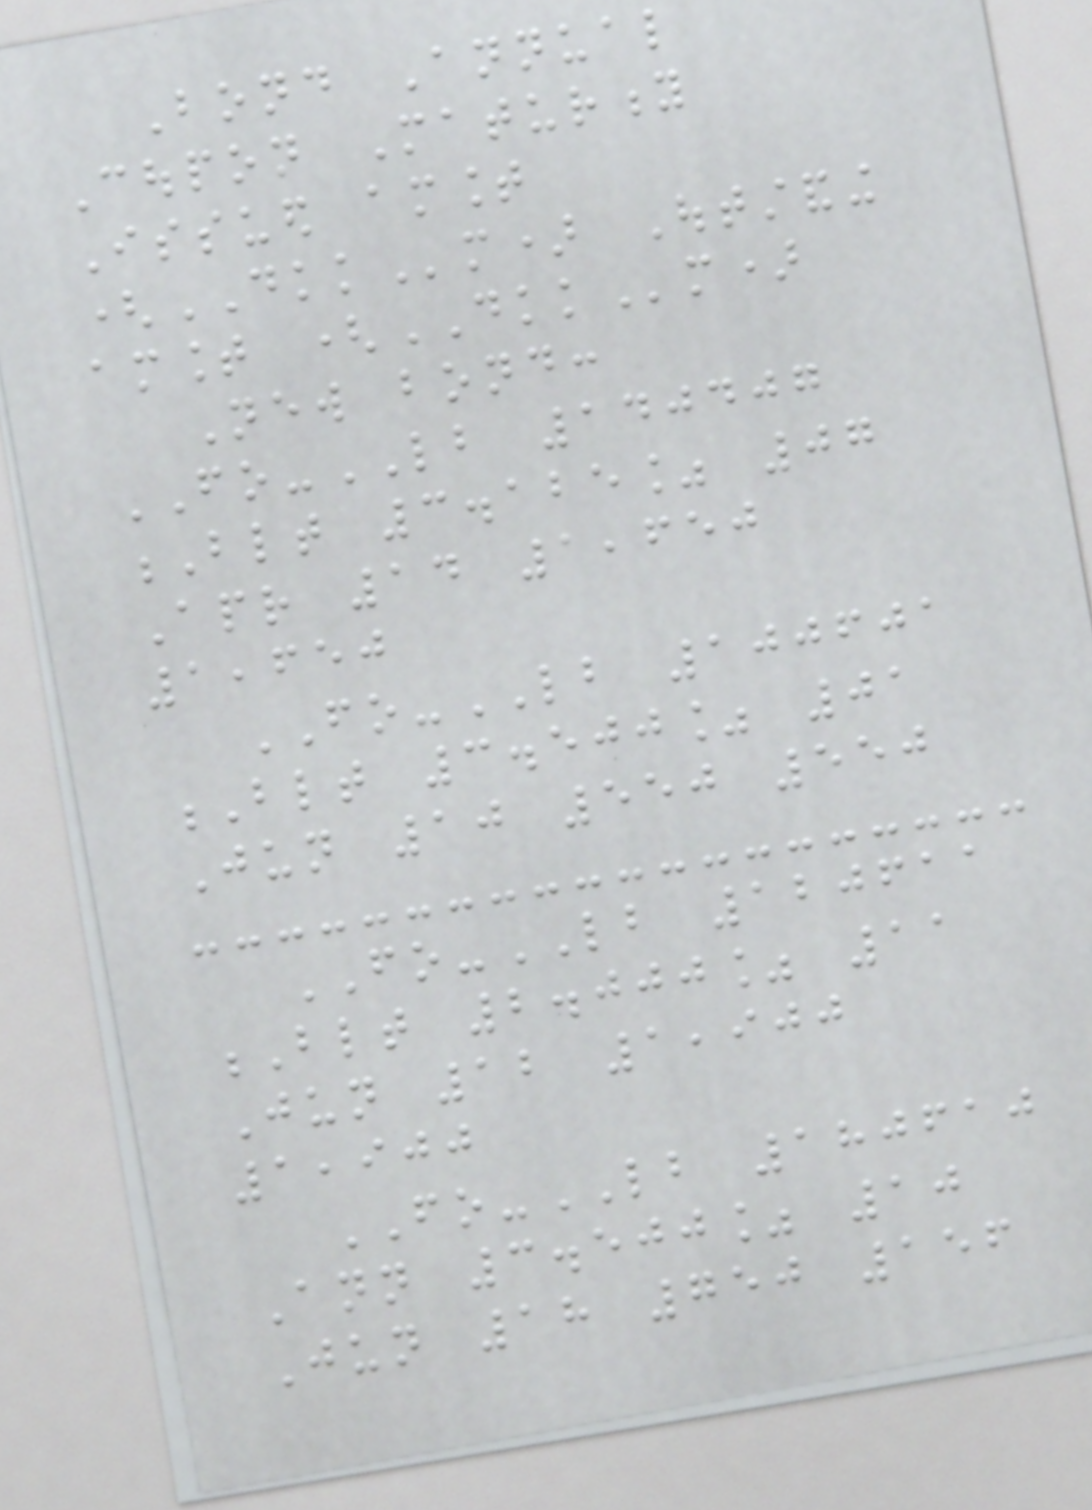Bond Annual
Coupon Maturity
Issued amount
(DKKm) Outstanding
amount (DKKm)
New bond:
FO-LB 140407
Blt 3.125% 07
Apr 14 1,650
1,650
FO-LB 100601
Blt 3.500% 01
Jun 10 550 550
FO-LB 120611
Blt 2.000% 11
Jun 12 1,900
1,900
FO-LB 180610
Ann 3.500% 10
Jun 18 750 156
